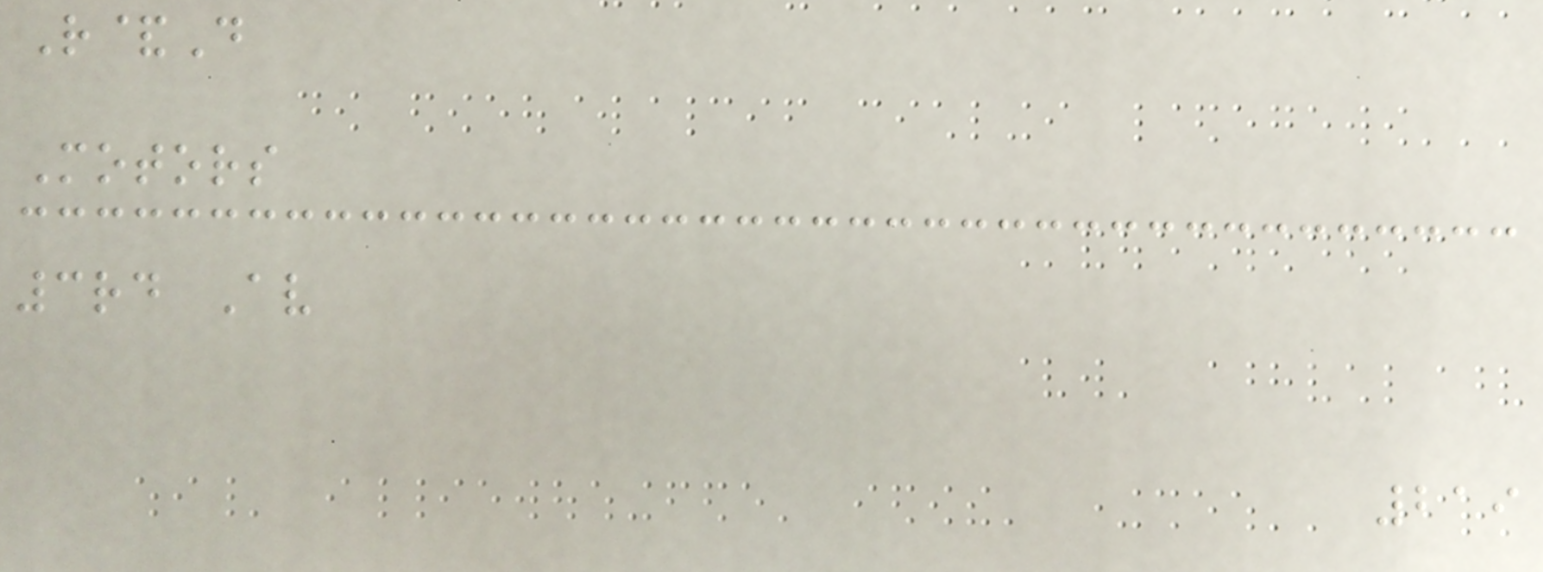R&D
Motors
3rd Av
219
